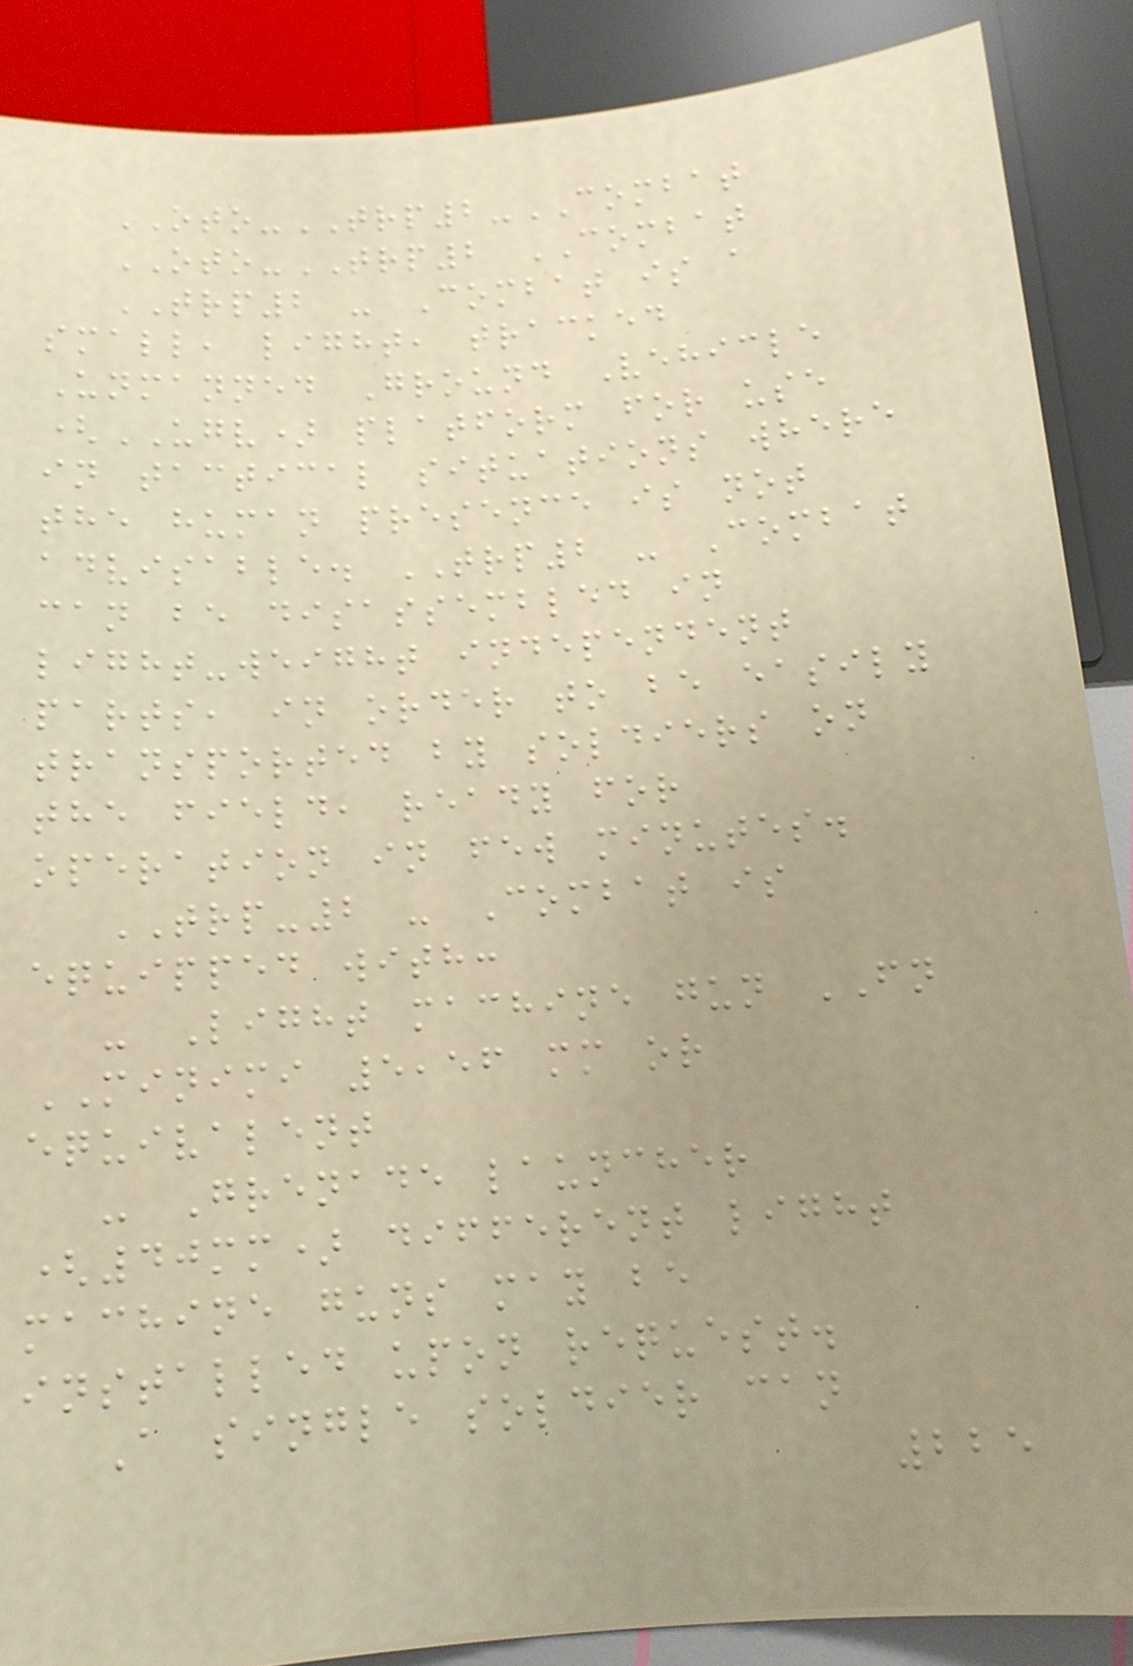OTO-TRP2-COMBAT
OTO-TRP2 COMBAT
TRP2 - Combat is a
small, light, tracked
Unmanned Ground Vehicle
(UGV) platform for use
in tactical situations where
the human presence is not
advisable. TRP2 - Combat
can be disassembled in
light-weight independent
parts, in order to be easily
transported by soldiers on
the field, ready for
operation in few minutes.
TRP-2 - Combat is
equipped with:
- Light machine gun FN
MINIMI 5,56 mm or
equivalent
- Grenade launcher
(40mm) different light
machine guns may be
installed upon request.
A single soldier can
225
